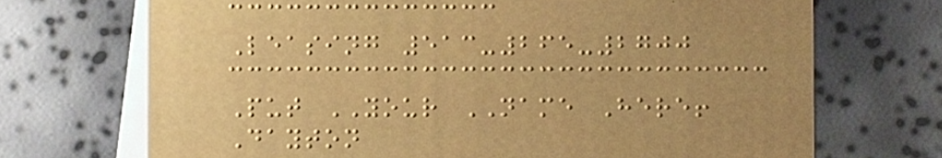Leasing 513-265-2700
Put YOUR NAME Here!
Dayton
